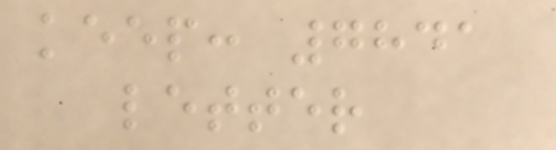keep: 7841
letter
